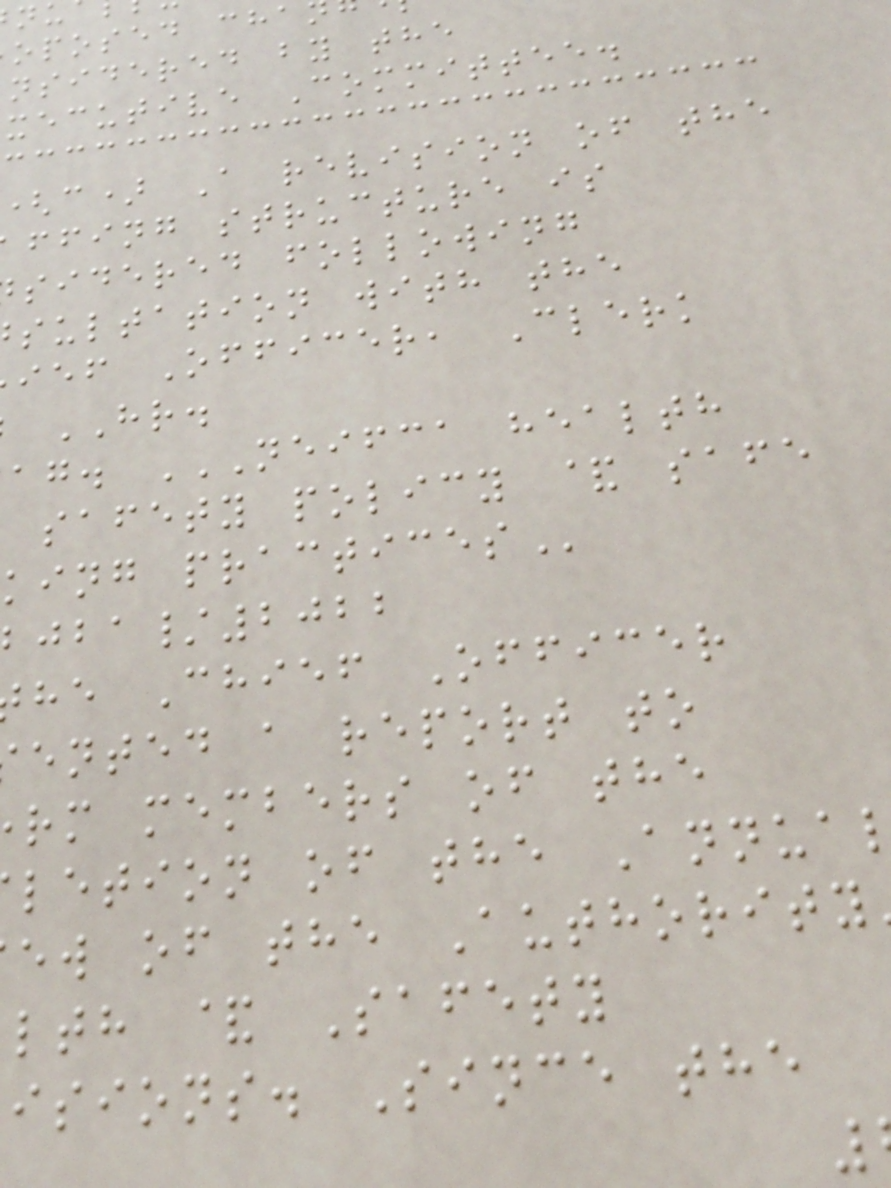oposed cha
nsidered by the
xecutive Committee.
c) A revision of the
ffing structure is
sidered following
sultation with the
ief Officer, Clerk
HR.
safety policy & safe
/2022
he Chief Officer
ented a report to
rm members of the
letion of the Annua
ew of the Authority
lth & Safety
isions. Since the
